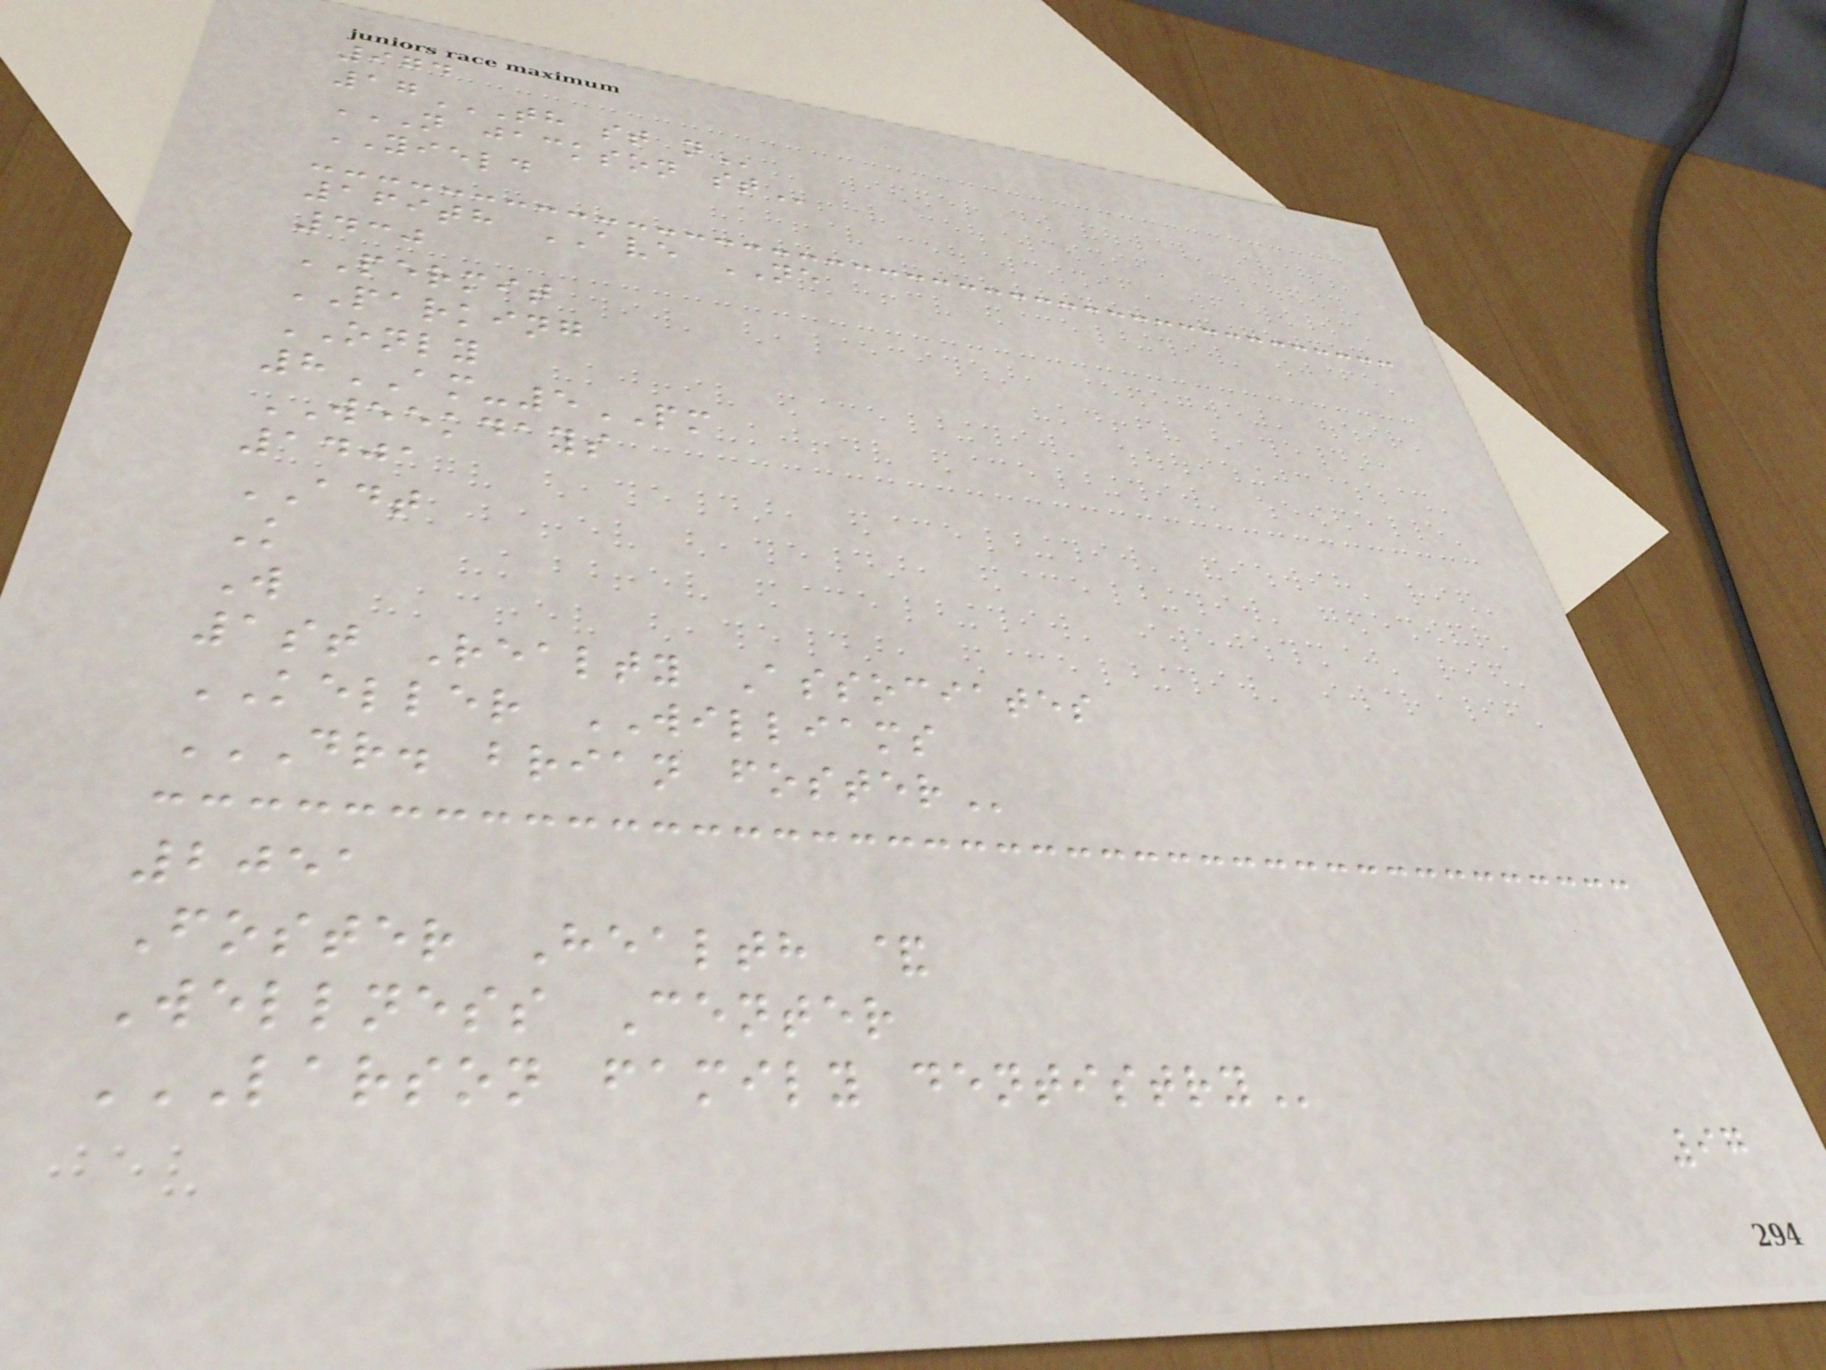974
17TH ST N
N JACKSON ST
YIELD
169th AVE NE
430
PERMIT
PARKING
ONLY
8AM-5PM
WEEKDAYS
1401
ADT
K
W
1st Realty Associates
KELLER WILLIAMS
DR. BRIAN FOSTER
2051
Foster Health &
Wellness Center
LARSON FAMILY DENTISTRY
97
